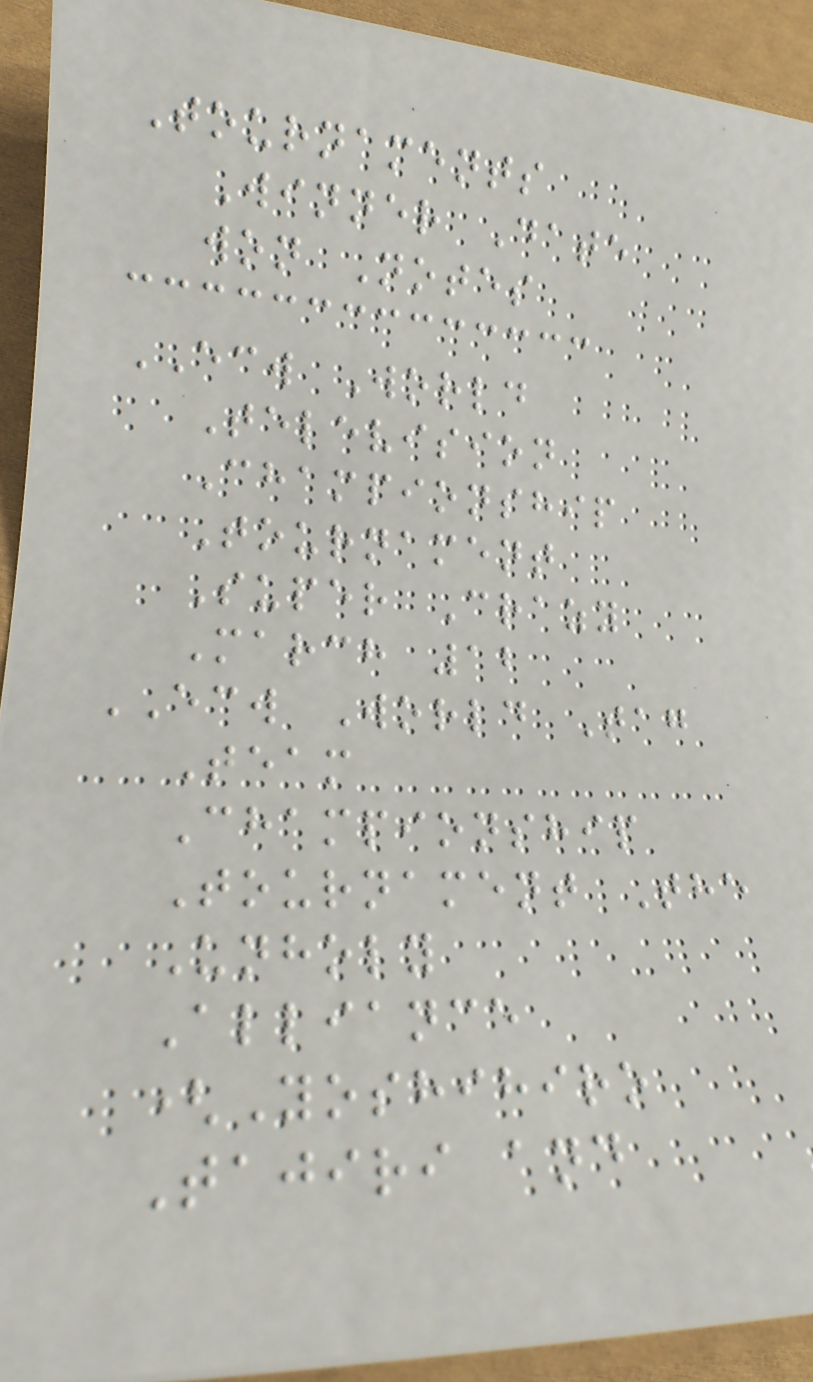Tournaments
Winner Date
won Notes
ECW World
Television
Championship
Tournament
Super Crazy
March 12
ECW World Tag
Team
Championship
Tournament The
Unholy
Alliance
(Yoshihiro
Tajiri and
